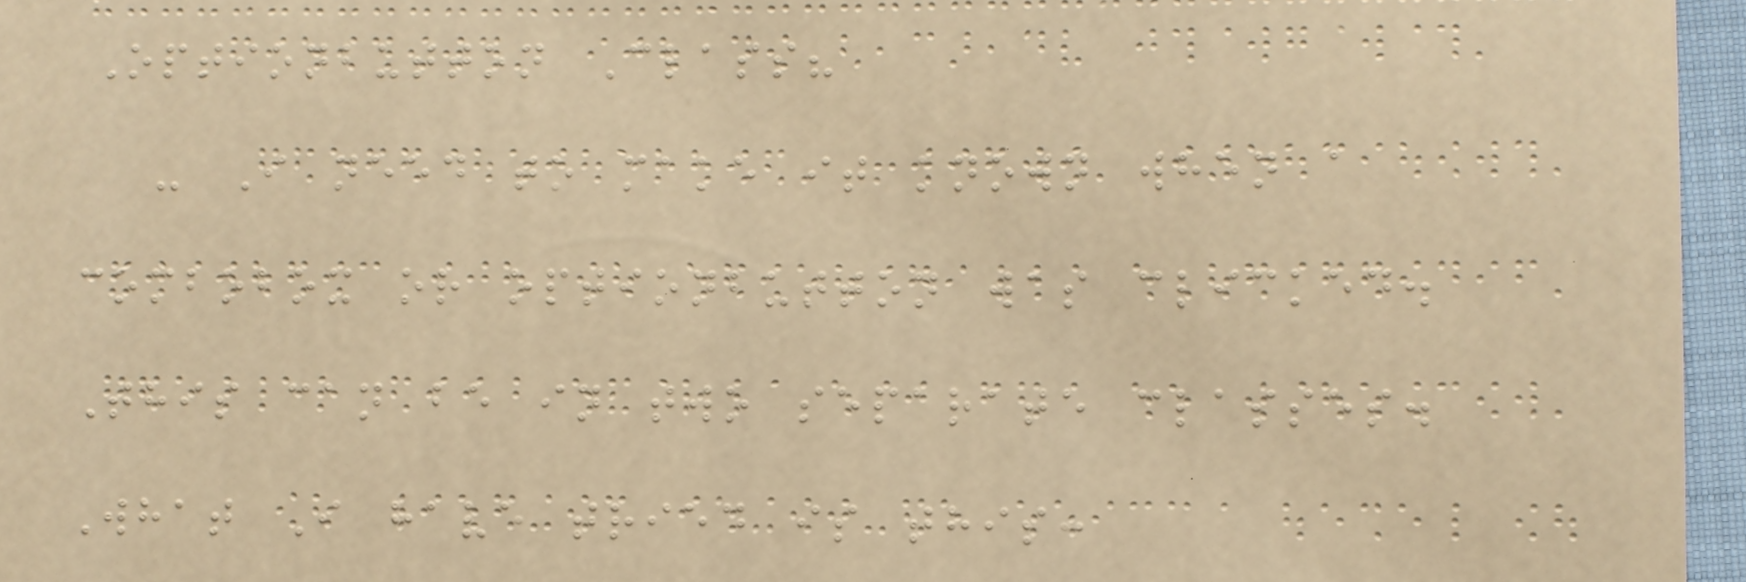Optionbutton Class?
- I need to make it known when a
combobox or optionbutton was clicked.
This can be in two separate classes.
What I have tried is this:
